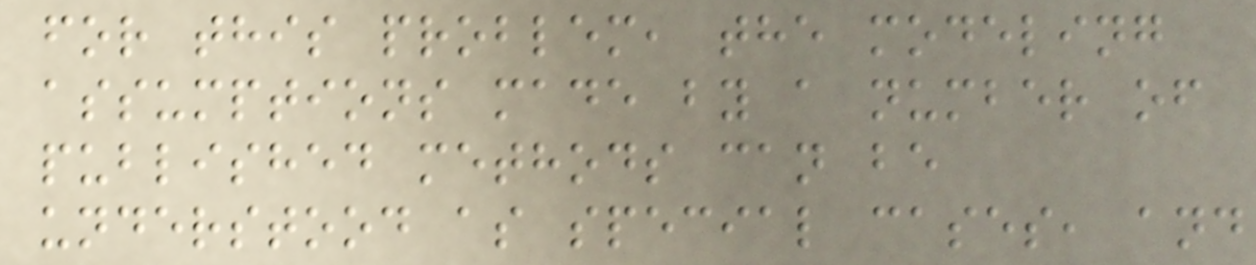for this problem, the modeling
assumptions made by a number of
published methods can be
understood as special cases, and
